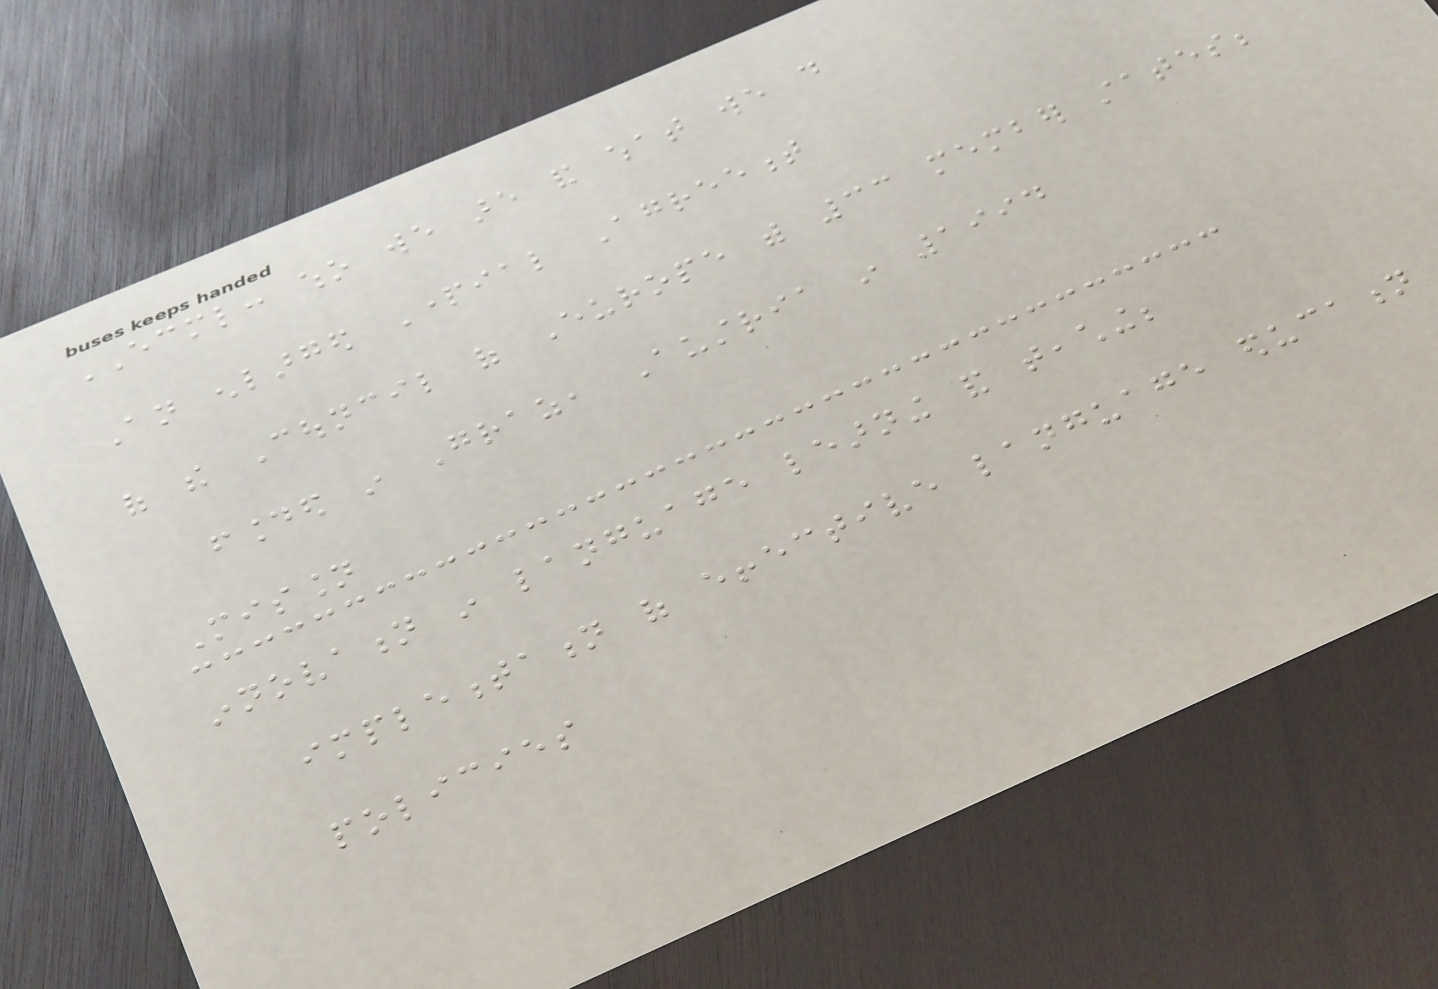ECML: who we are and what we do
An enlarged Partial Agreement
of the Council of Europe with 33 member states;
founded in Graz, Austria in 1994
Mission
innovation in language learning and teaching;
implementation of effective language education
policies
